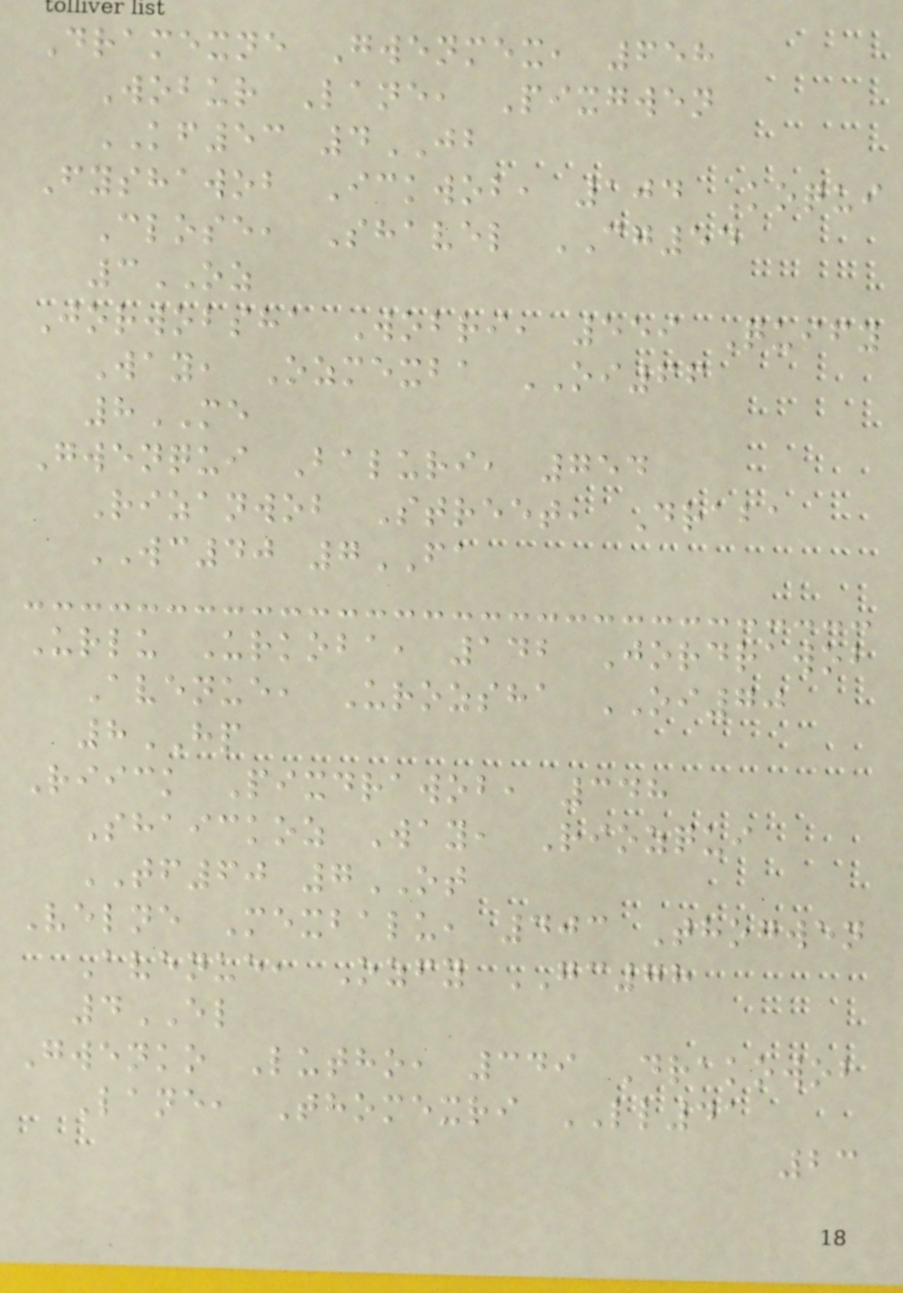Dramexne Gwenmex, 658
Wobur Lane, Pixgwen
KF53 4JB
Fyshawob Ickwob, 104 Koqui
Close, Shavel CG54
3OZ
Jorwobsha Wobri, 559 Quify
Way, Ozmexba OI66
8ME
Gwenqui Baluri, 754
Rizanwob Street, Draba
WC40 7FA
Urlu Urkoba, 142 Jordrawob
Avenue, Urozsha OI70
8HP
Riick Pixdrawob, 348
Shaickoz Way, Riozqui
TF60 7OT
Velne Mexbalu, 403 Thogwen
Avenue, Ozfy GC78
4EL
Gwenko Lutho, 349 Drakowob
Lane, Thomexri LL41
23
